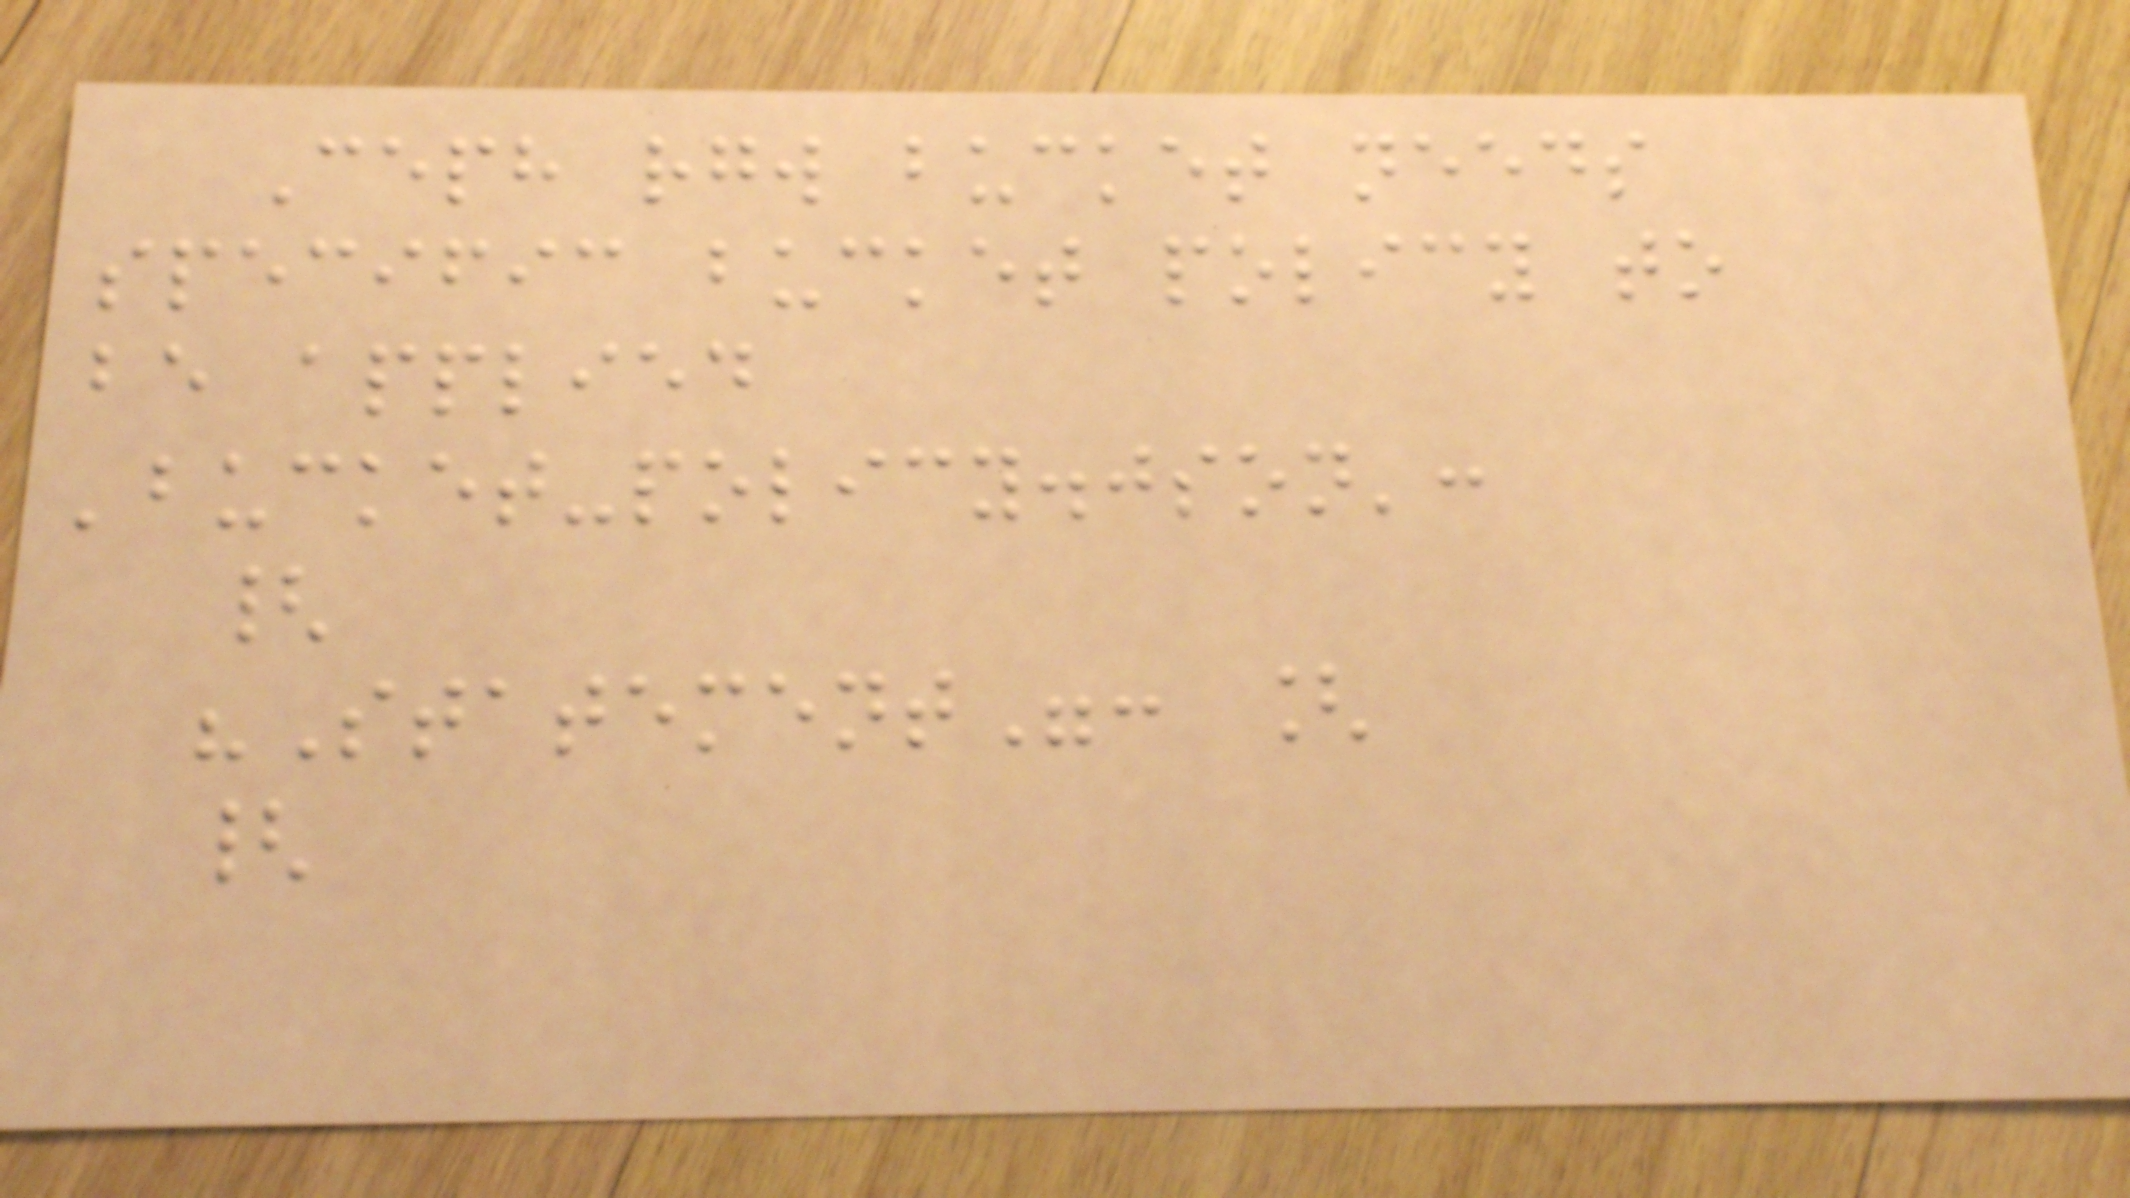Ceph rgw bucket needs
specific bucket policy to
be applied
'bucket-policy.json':
{
"Statement": [
{
